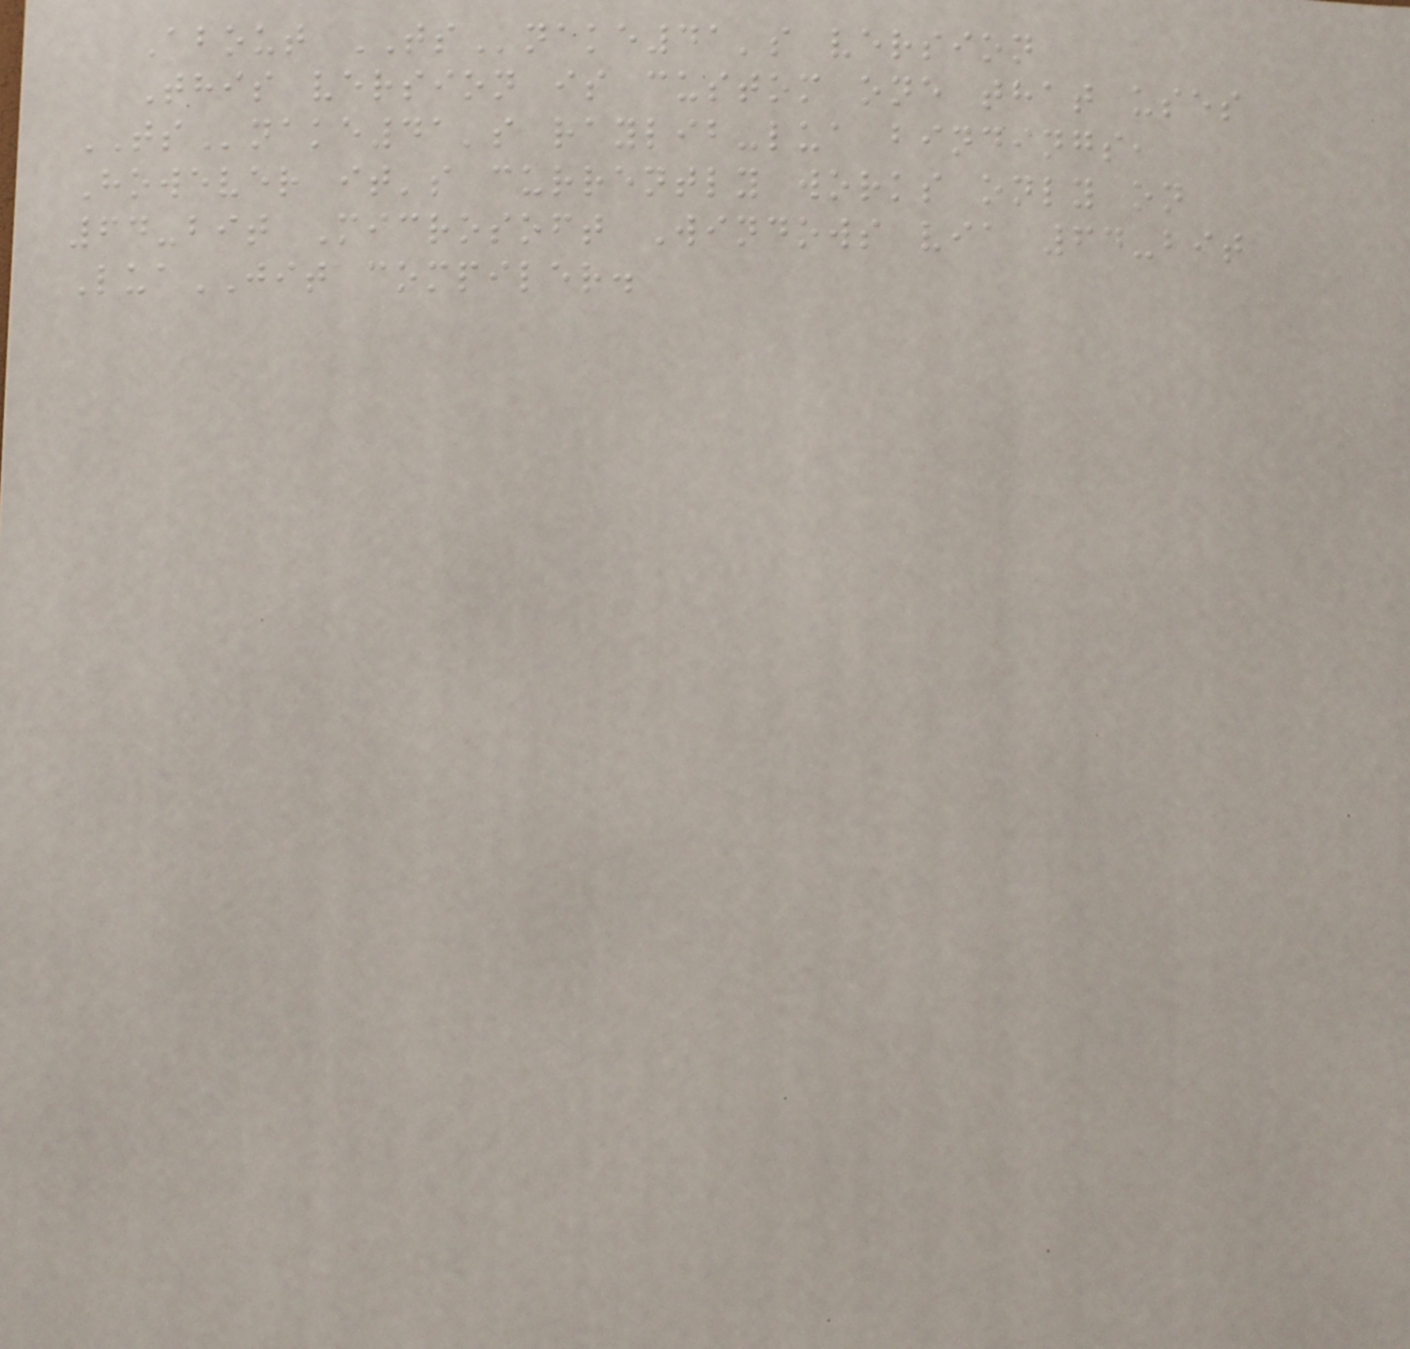About TSnake41's version
This version is custom one that uses
TSnake41's raylib-lua bindings,
However it's currently works only on
64-bit Microsoft Windows via 64-bit
LuaJIT compiler.
